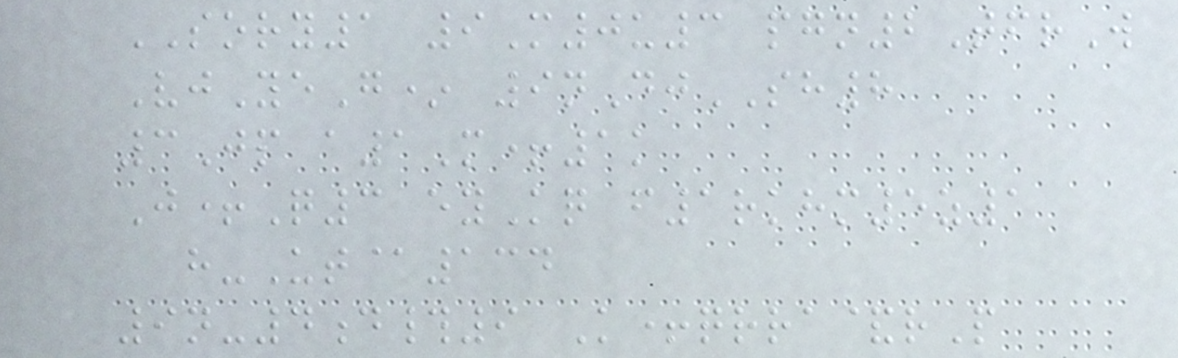SORY1 9M0u3 pgn2TfrW
VjYeG* 9nDjSH8
3Jp a1M+1k
J+Q3 eyKq f1rkhm5z1
h-Ut@134
9n-4d#9 K+qrra&rP
